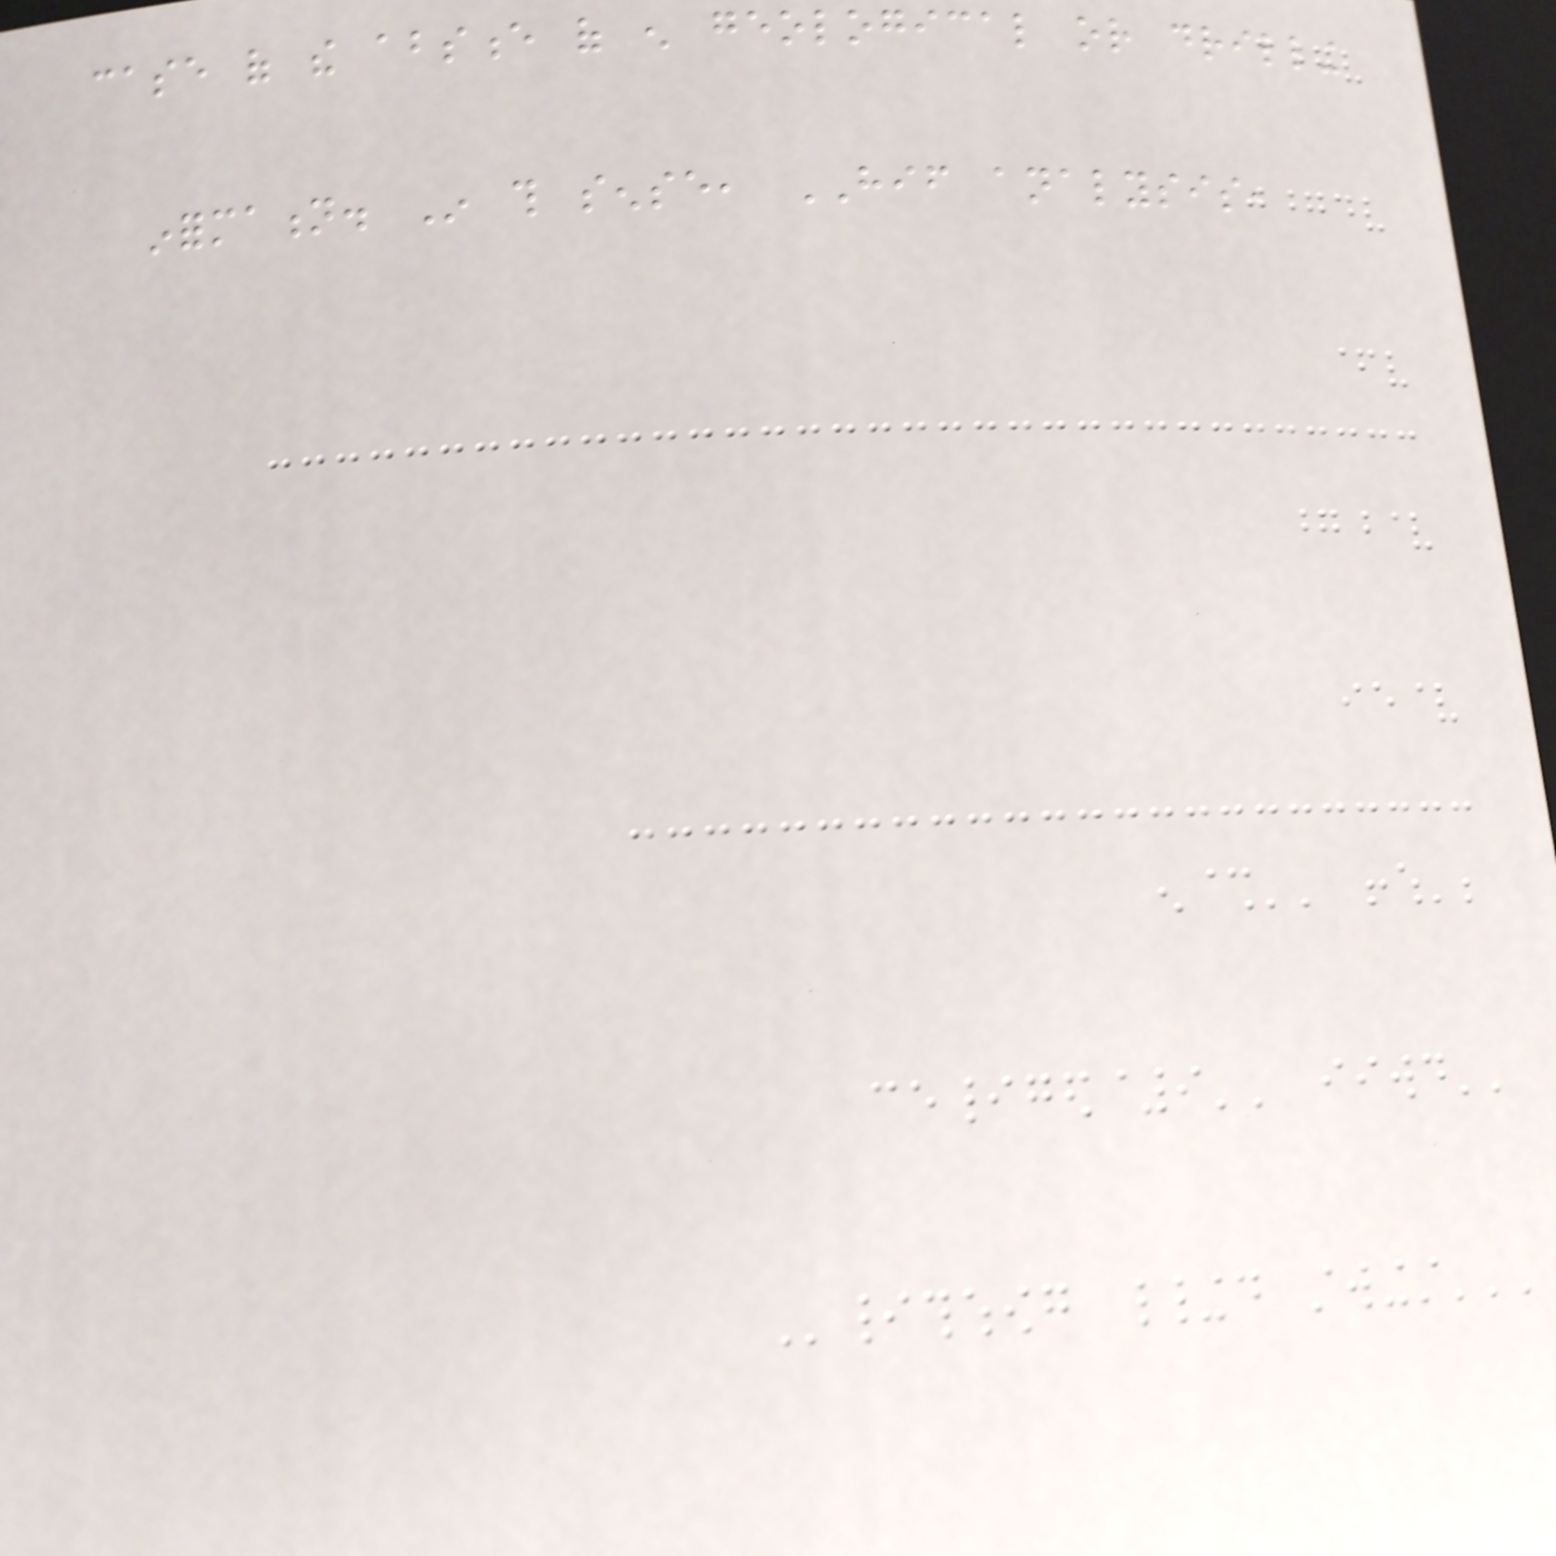case of the absence of enough geological or drilling
information. In this sense, HIF analysis,
